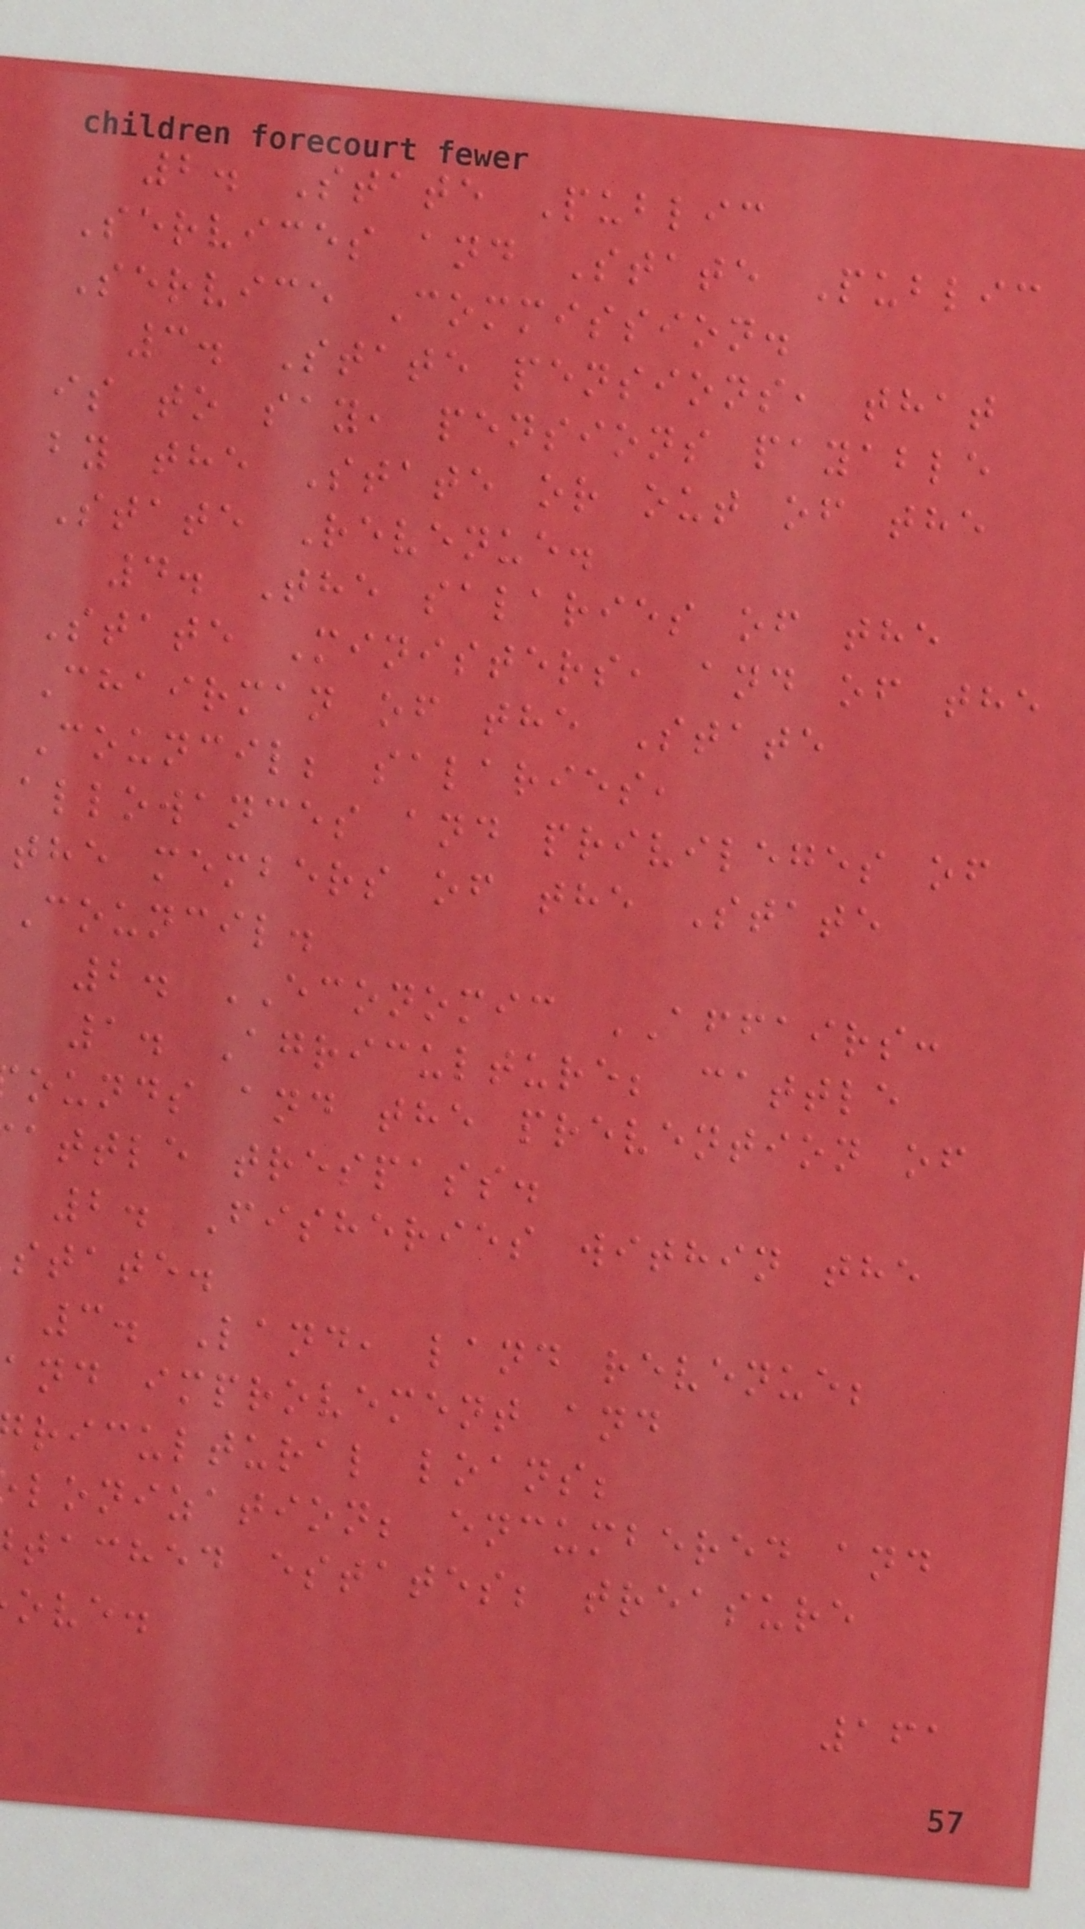2. State Public
Services and State Public
Service Commission.
3. State pensions, that
is to say, pensions payable
by the State or out of the
State Revenue.
4. The salaries of the
State Ministers, and of the
Chairman of the State
Council; salaries,
allowances and privileges of
the members of the State
Council.
2. ECONOMIC AFFAIRS:
1. Agriculture; cattle
ounds and the prevention of
attle trespass.
2. Fisheries within the
state.
3. Land, land revenue;
and improvement and
ricultural loans;
lonization; encumbered and
tached estates; treasure
ove.
161
